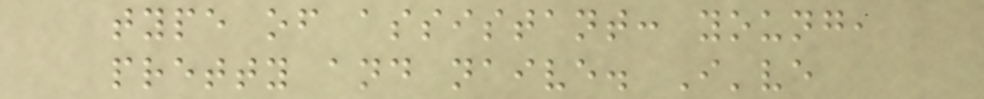type of assistant: young,
pretty and naive. I've
